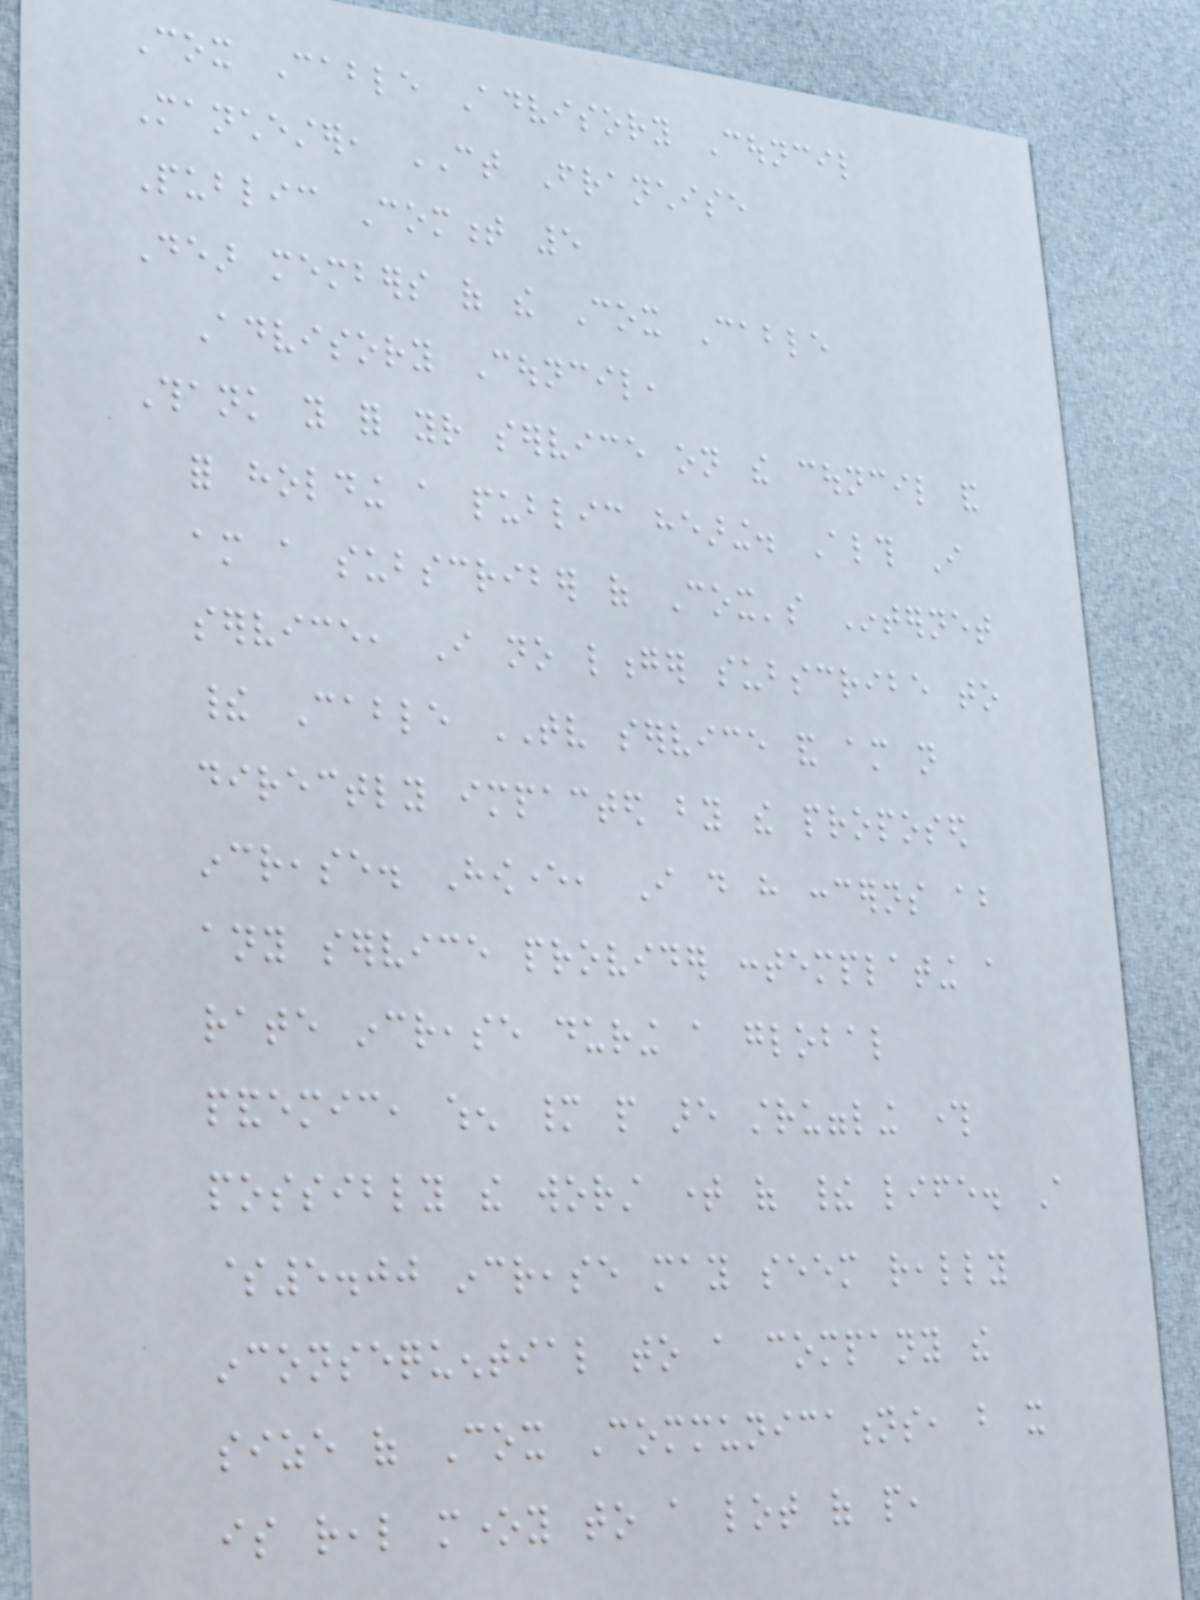Cox Cable Advisory Council
Manchester, CT Franchise
Public Comment 5
Dear members of the Cox Cable
Advisory Council,
Thank you for your service on the council and
for holding a public hearing. Although I
am a subscriber of Cox's Internet
service, I no longer subscribe to
their Cable TV service and am not
directly impacted by the proposed
increase. However, I do have concerns about
any service provider contemplating a
rate increase during a global
pandemic, when many people are struggling through
possibly the worst time of their life. A
$5.00 increase may seem really
inconsequential to a company the
size of Cox Communications, but it
is real money to a lot of people,
